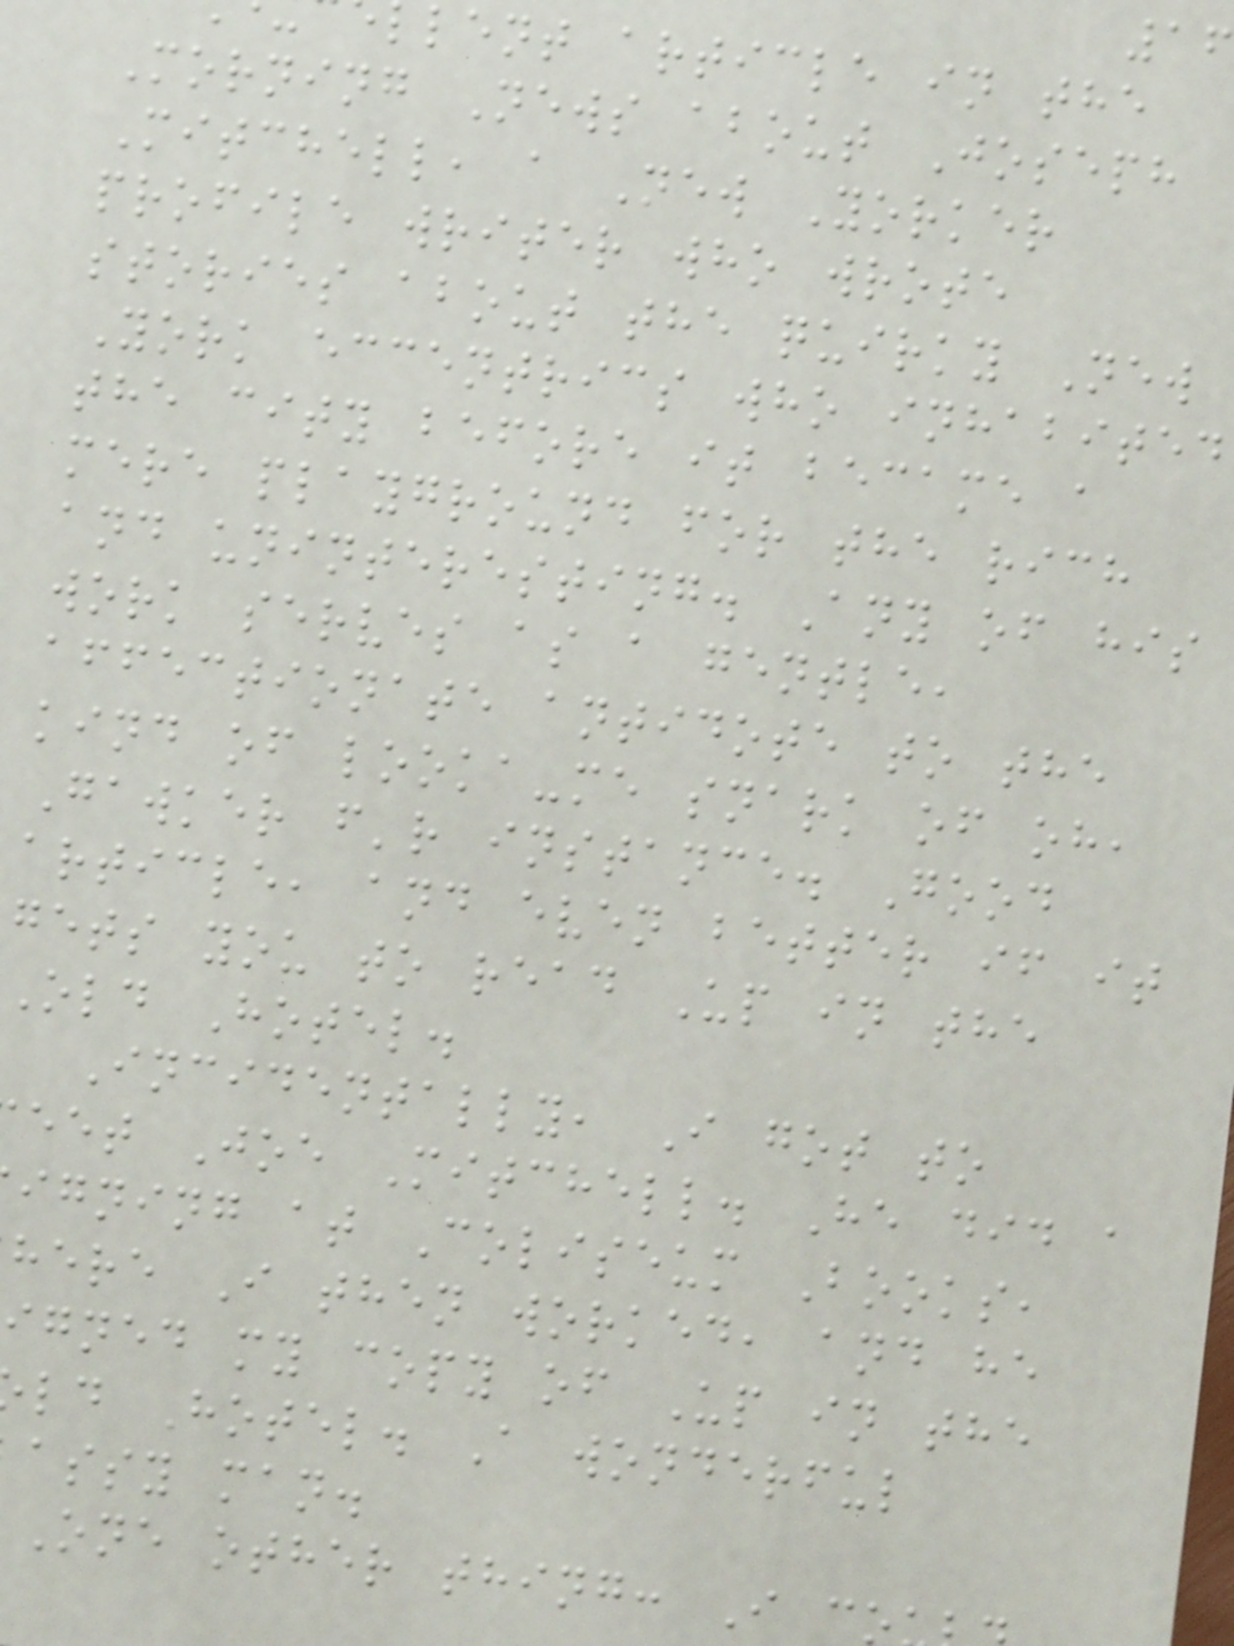lent article in the
Morning News about Joseph
Mitchell, a New Yorker
profile writer who wrote
stories about the quirky New
York eccentrics who inhabited
the city before it became a
mere playground for the rich
and uninteresting. Any of his
work serves as a gentle,
affectionate antidote to the
kind of looka-me snark of oh,
Gawker f'r instance. Good
article, and even better if it
gets you to read Up in the
Old Hotel.
Incidentally, I got to
eet Joe Mitchell. He did a
igning at Coliseum Books,
here I then worked, and he
igned my copy of Up in the
ld Hotel. A wonderful
assy man.
One other thing: I c
